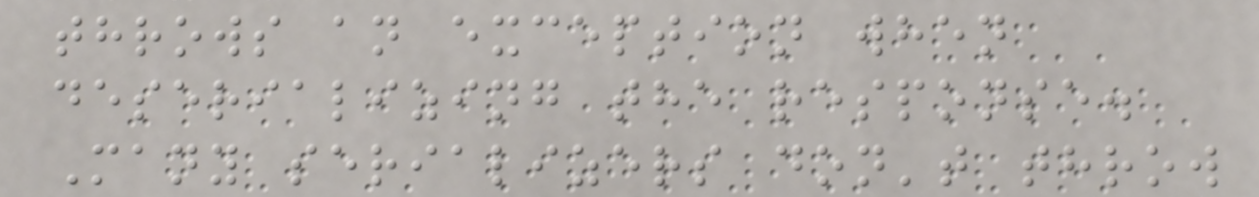throws an exception when
deserializing the response.
Many serializers don't throw
